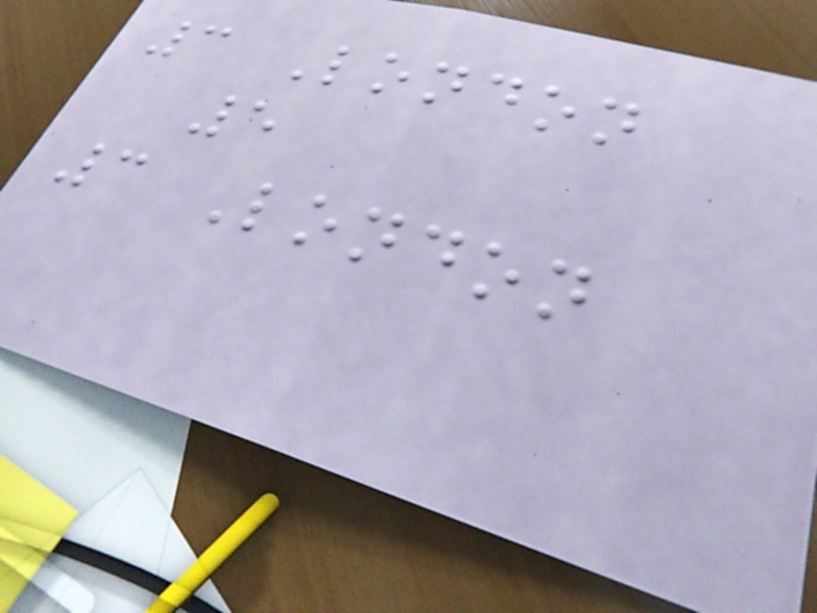3 London
5
3 London
